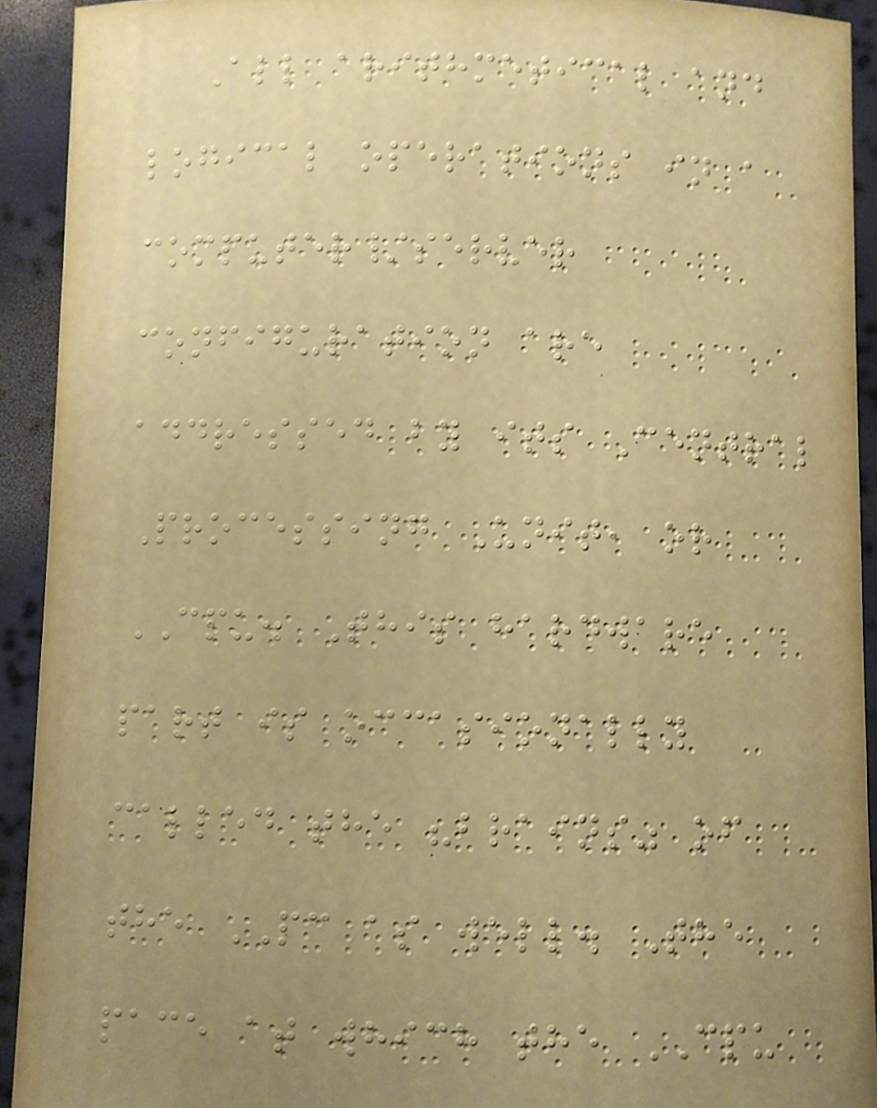All arithmetical and
logical operations in a
computer/server
configuration are
addressed by its Central
Processing Unit, or
CPU. This hardware
part is occasionally
called the "brains" of
the PC as well. The
pace at which the CPU
